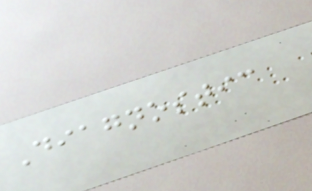Diagnostic
